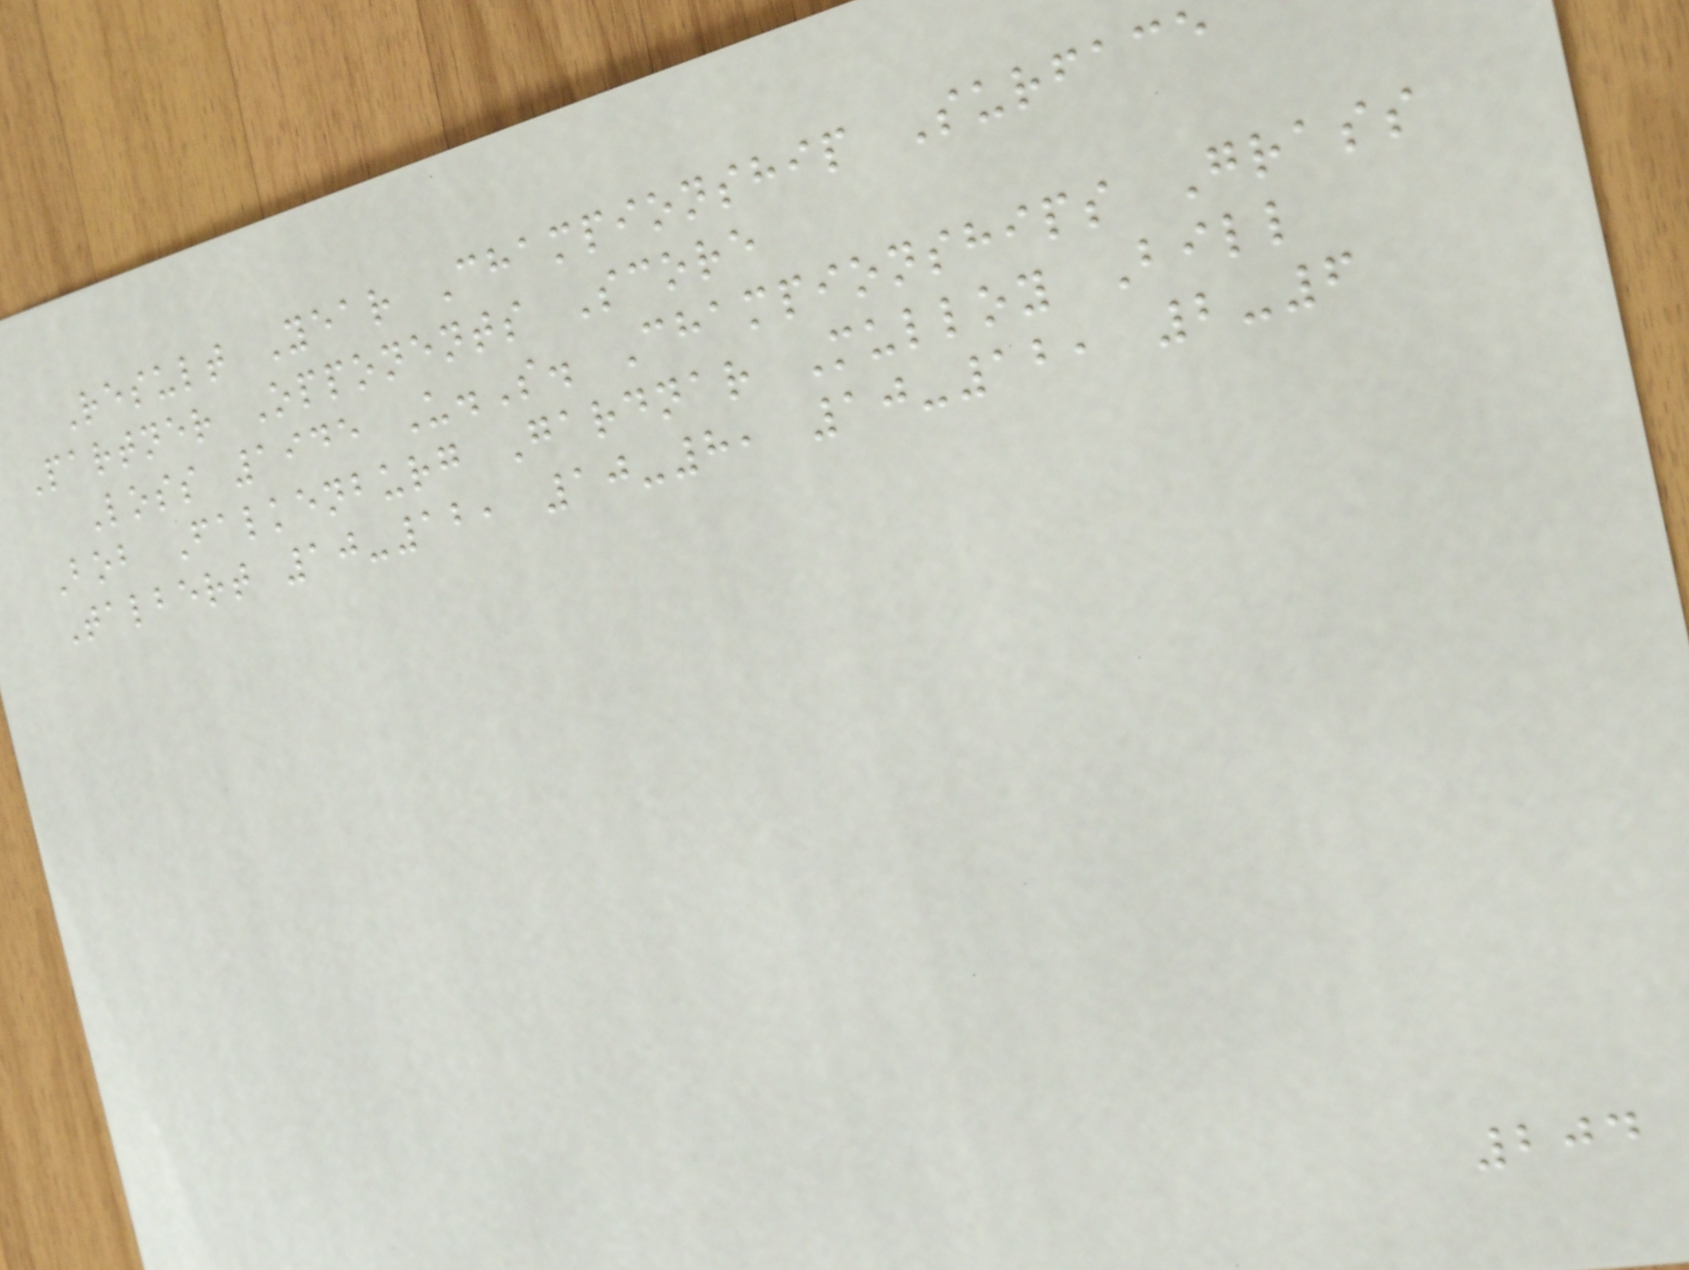Result Year Championship Surface
Partner Opponents Score
Loss 1945 U.S. Championships Grass
Bob Falkenburg Gardnar Mulloy Bill
Talbert 10-12, 10-8, 10-12, 2-6
204
